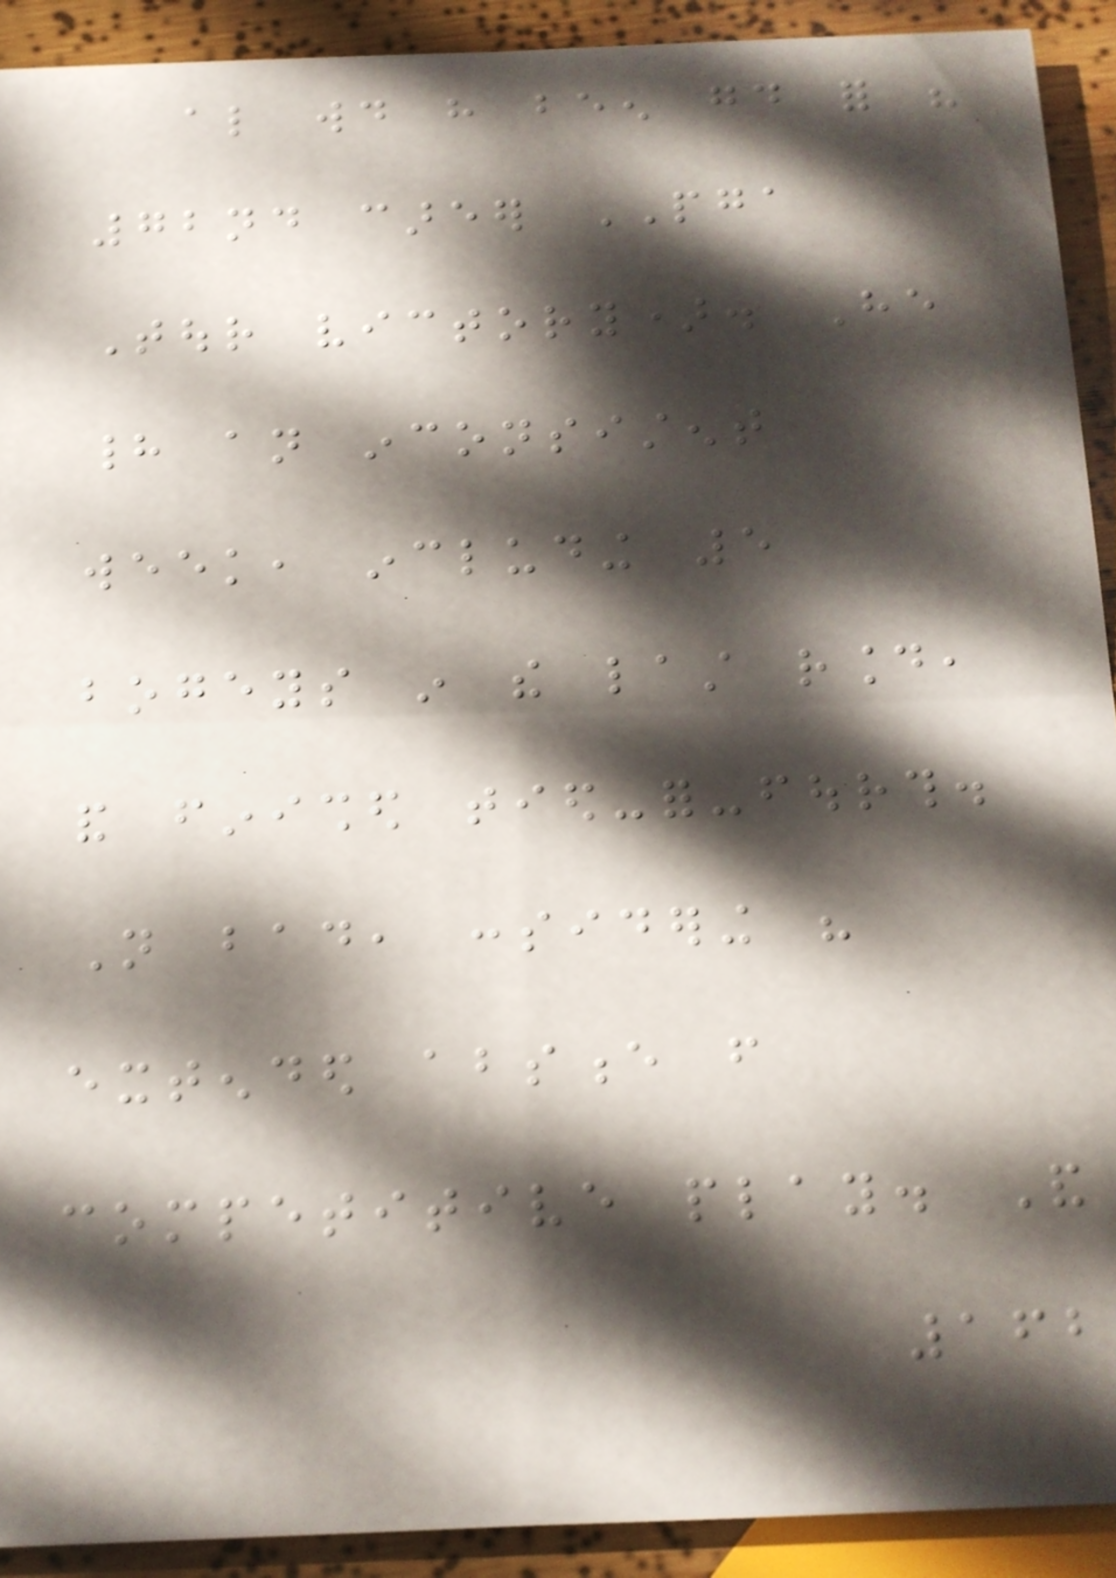also would have been good for his
72nd career PGA
Tour victory). He
had an inconsistent
week, including 5
bogeys in the last round,
and finished tied-for-fourth.
Not bad, considering his
extended absence from
competitive play. And
162
